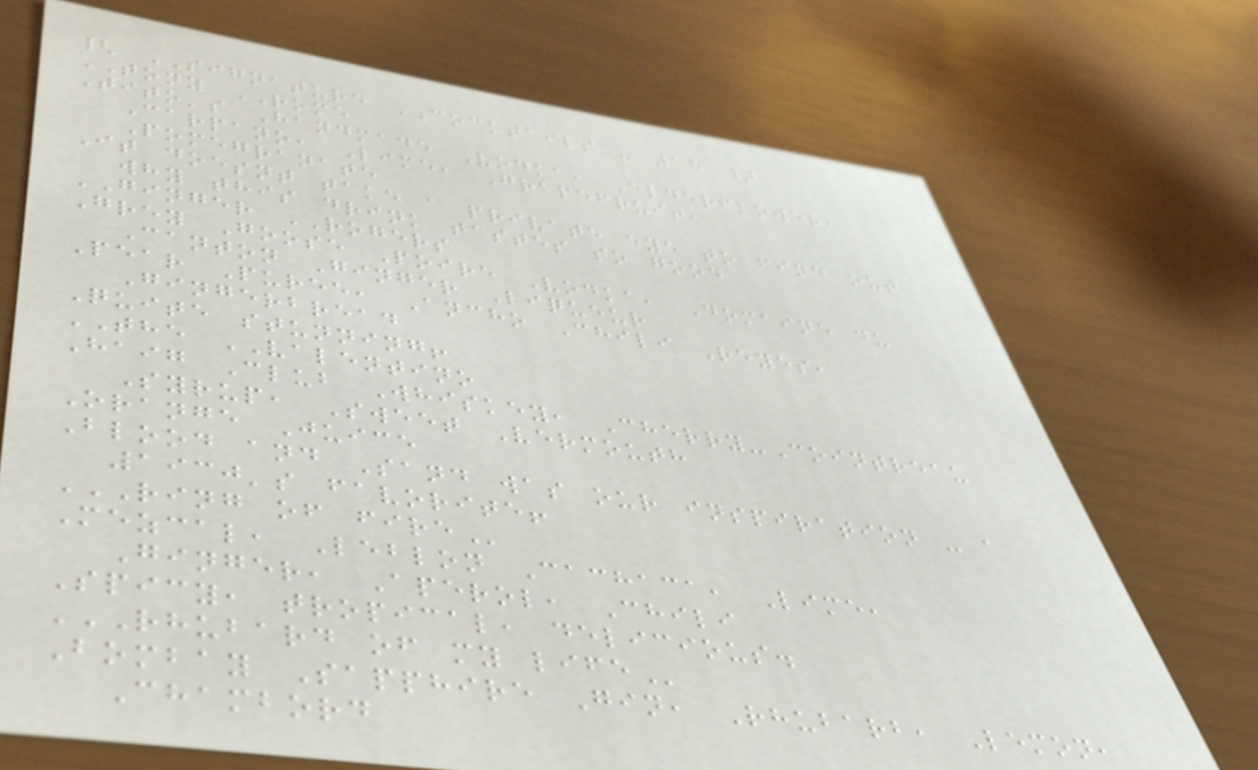{ SIGNATURE COCKTAILS - 18 }
TONY ROME
Tito's Handmade Vodka, Elderflower,
Carpano, Lime, Grapefruit,
Pomegranate
It doesnt take a private eye to find out
why this drink tastes so good
GINGER ROGERS
Grey Goose Poire Vodka, Domaine du
Canton Ginger Liqueur
Pear Puree, Ancho Chili Reyes,
Gingerbread
Quite stunning!
THE VALENTINO
Haig Club Whiskey, Cherry-Cointreau
Syrup, Sweet Vermouth
Orange Juice
Blood and Sand was our inspiration - a
1930's favorite!
RING OF FIRE
Mezcal, Leblon Cachaca, Lime,
Ginger, Aperol, Chili
Spicy, tropical, delicious.
RHUBARD OF MY LIFE
Bombay Sapphire Gin, Rhubarb, Lemon,
Chambord
